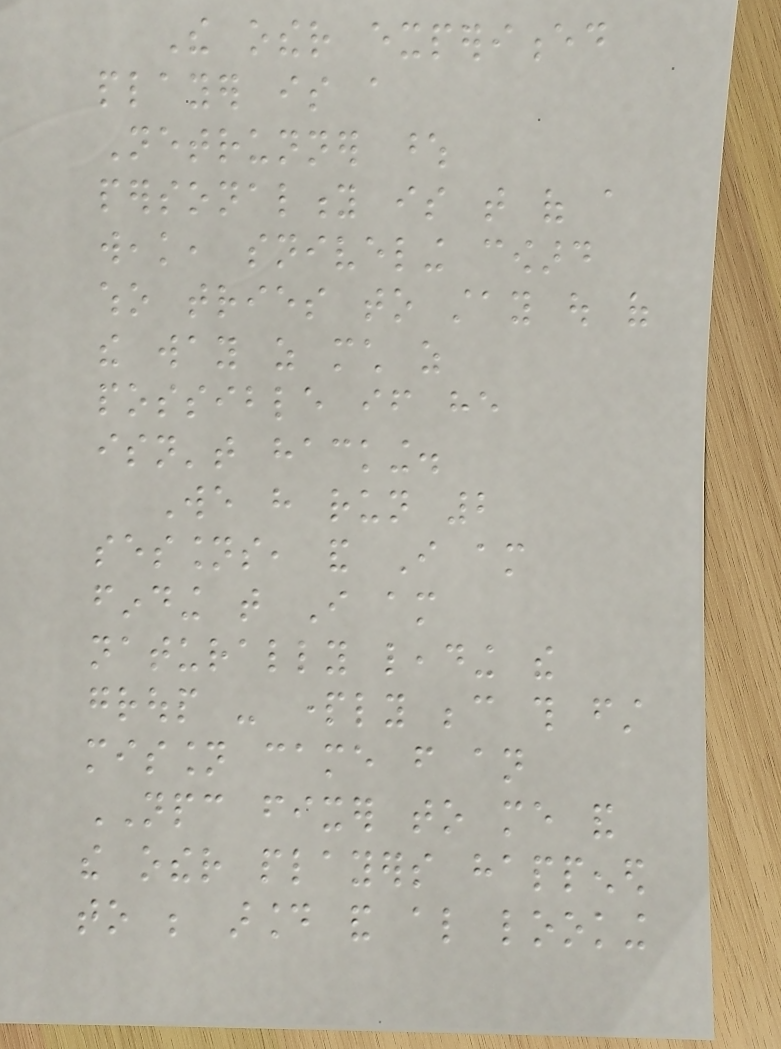The other experienced
player is a
Netrunner whose
personality is that of a
weak, sniveling coward
who tries to stay out of
the way as much as
possible if he
isn't hacking.
We have run 2
sessions, and I am
finding that I am
naturally leading the
group - partly because this first
mission came from an
NPC fixer to me and
the other players happened
to be around and also looking
